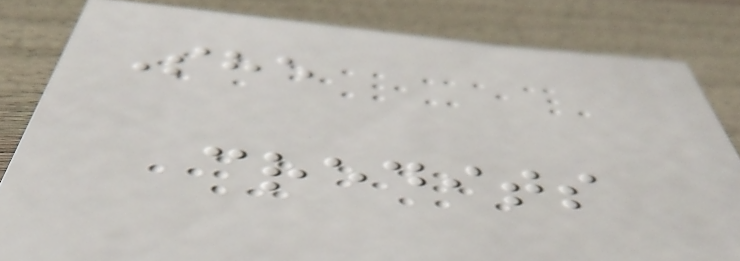She
credits
